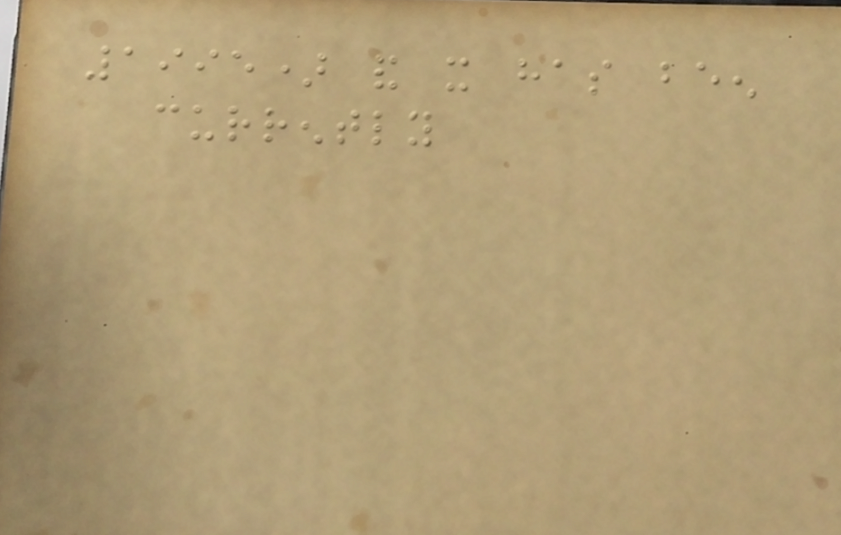1995) and it has been
currently
